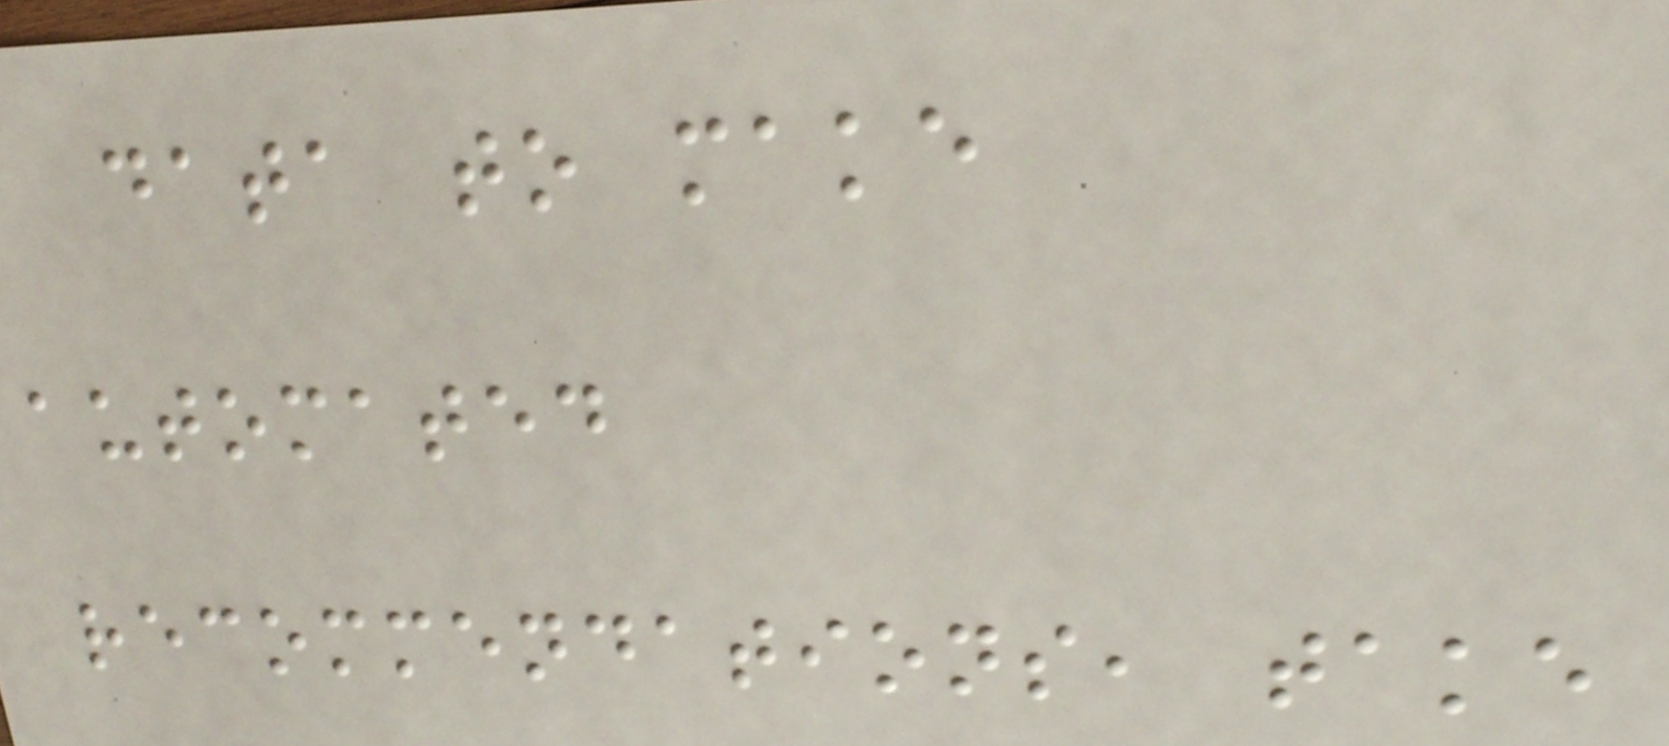data to make
automated
recommendations, take
